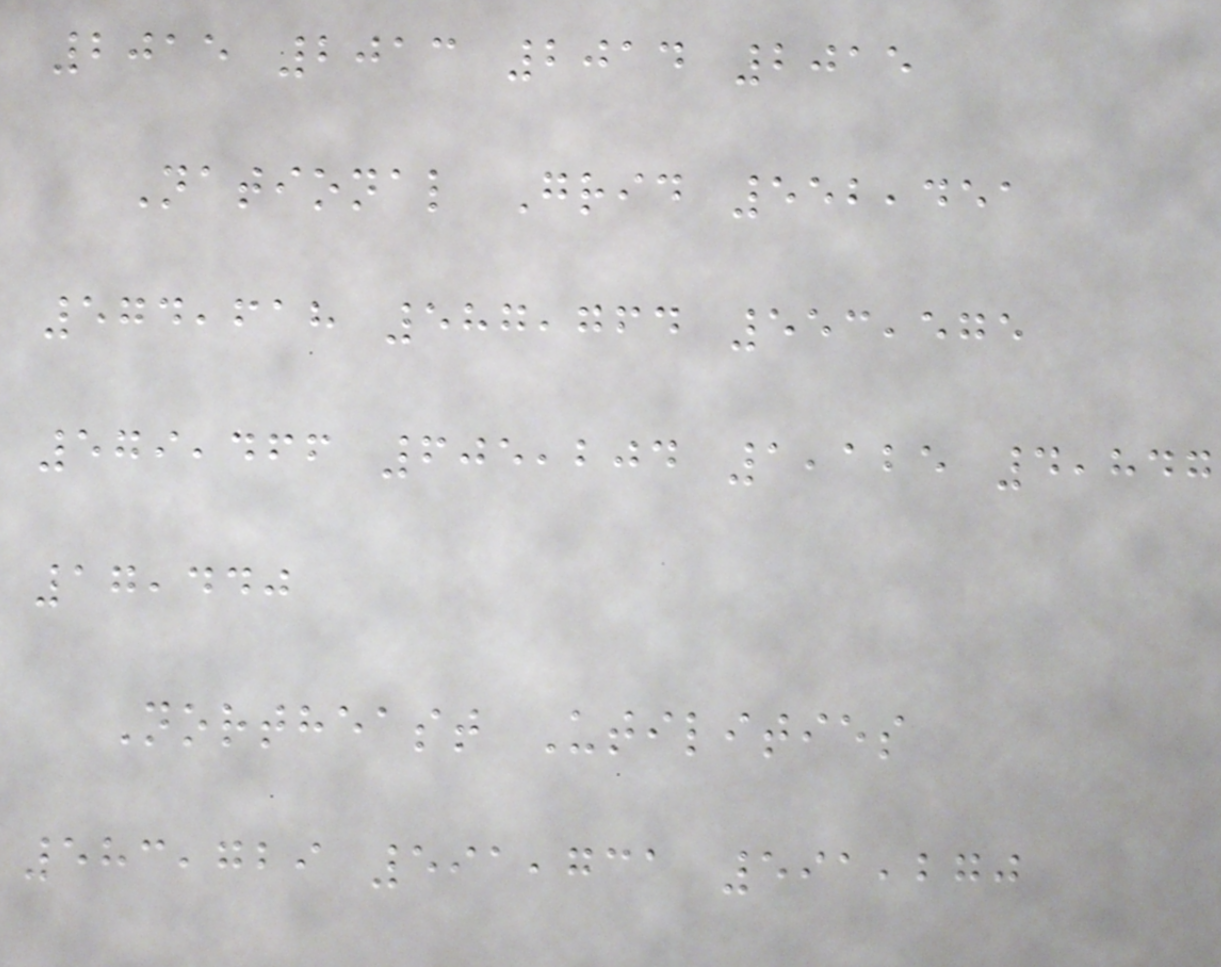2015 2013 2014 2015
National Grid 552,451
574,618 587,764 553,575
579,466 605,204 1,125 4,847
17,440
Northeast Utilities
583,729 591,731 591,270
